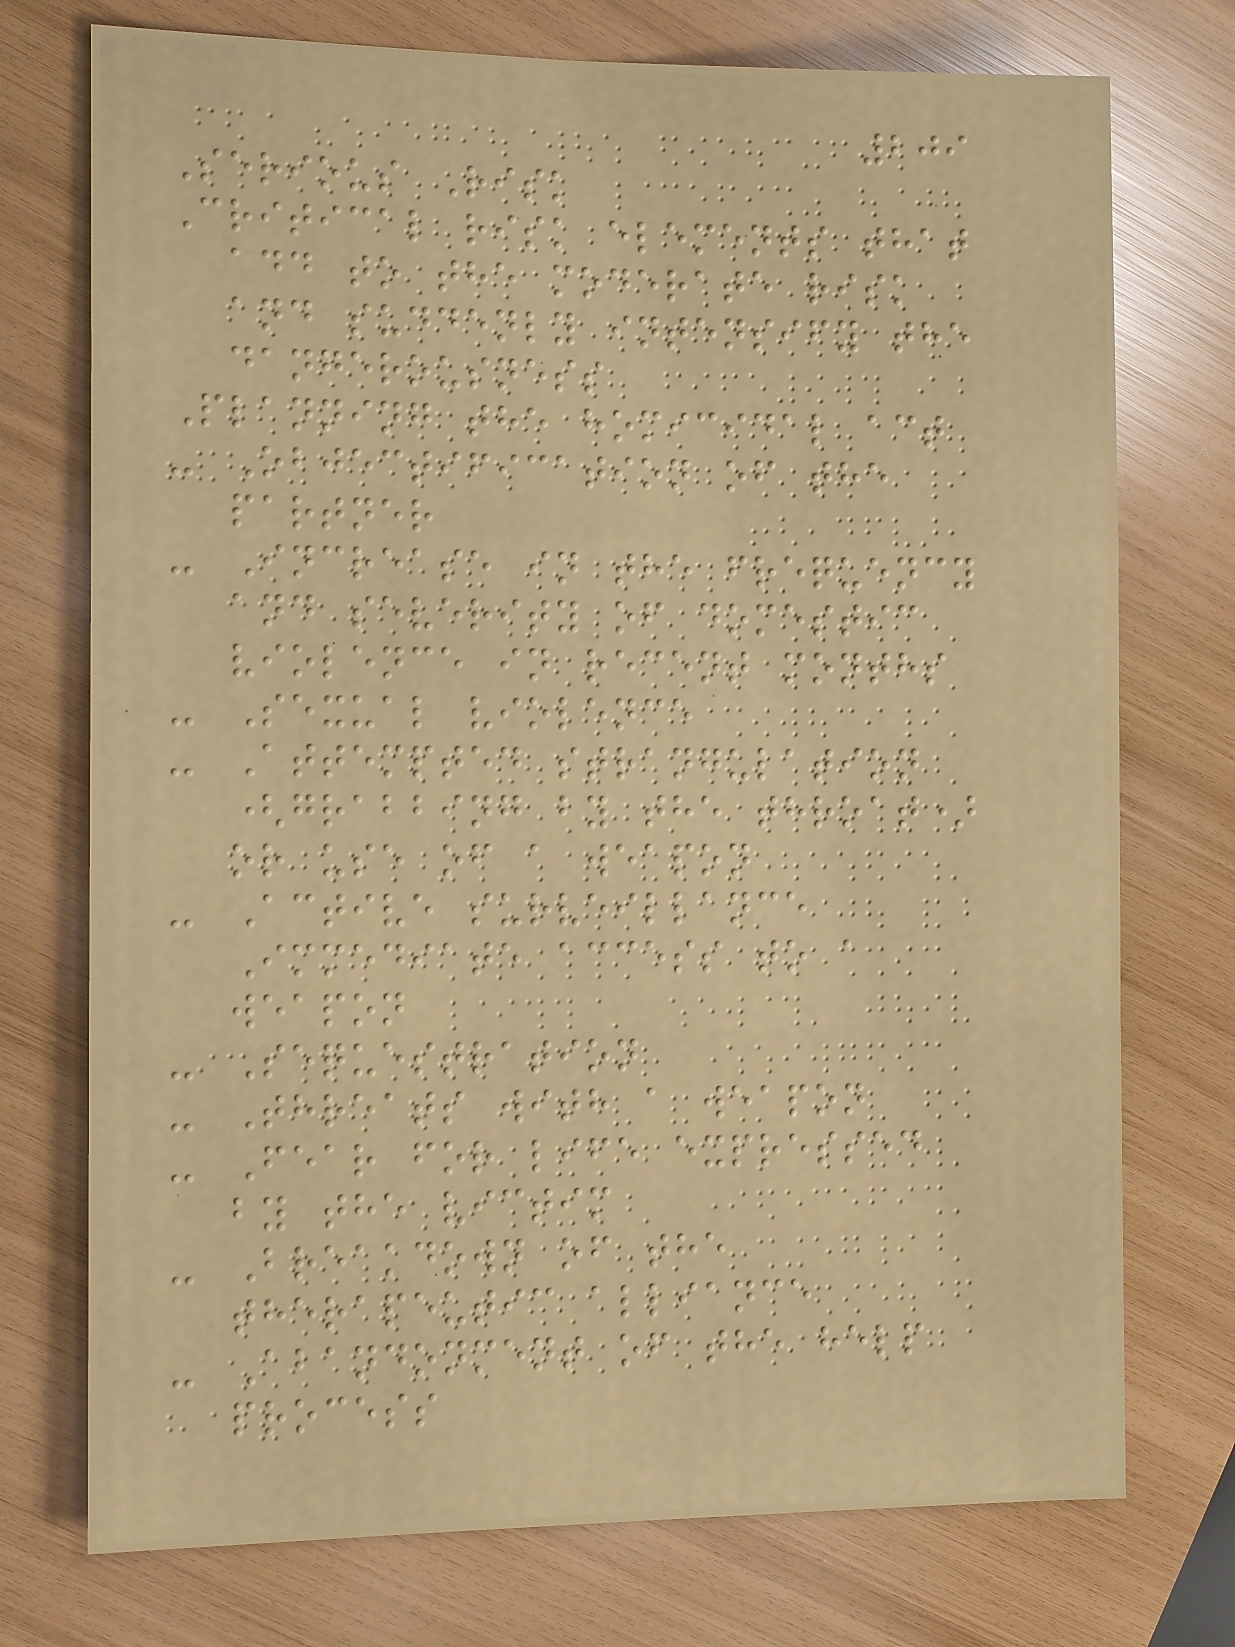209
Serious Risk
Critical risk elements that
add to the moderate risk
and suddenly intensify the
dangerousness
Planning the homicidal act
- Objectification of the
partner
- Increase in the frequency
and severity of domestic
violence in recent months
- Sexual violence
- Attempted strangulation
(grabbing by the throat)
or use of a weapon
- Active surveillance
Immediate access to a
weapon
- Sequestration
- Threats with a weapon
- Fear for life expressed
by the victim
- Breakdown of the
therapeutic alliance
- Abandonment of the help
process
